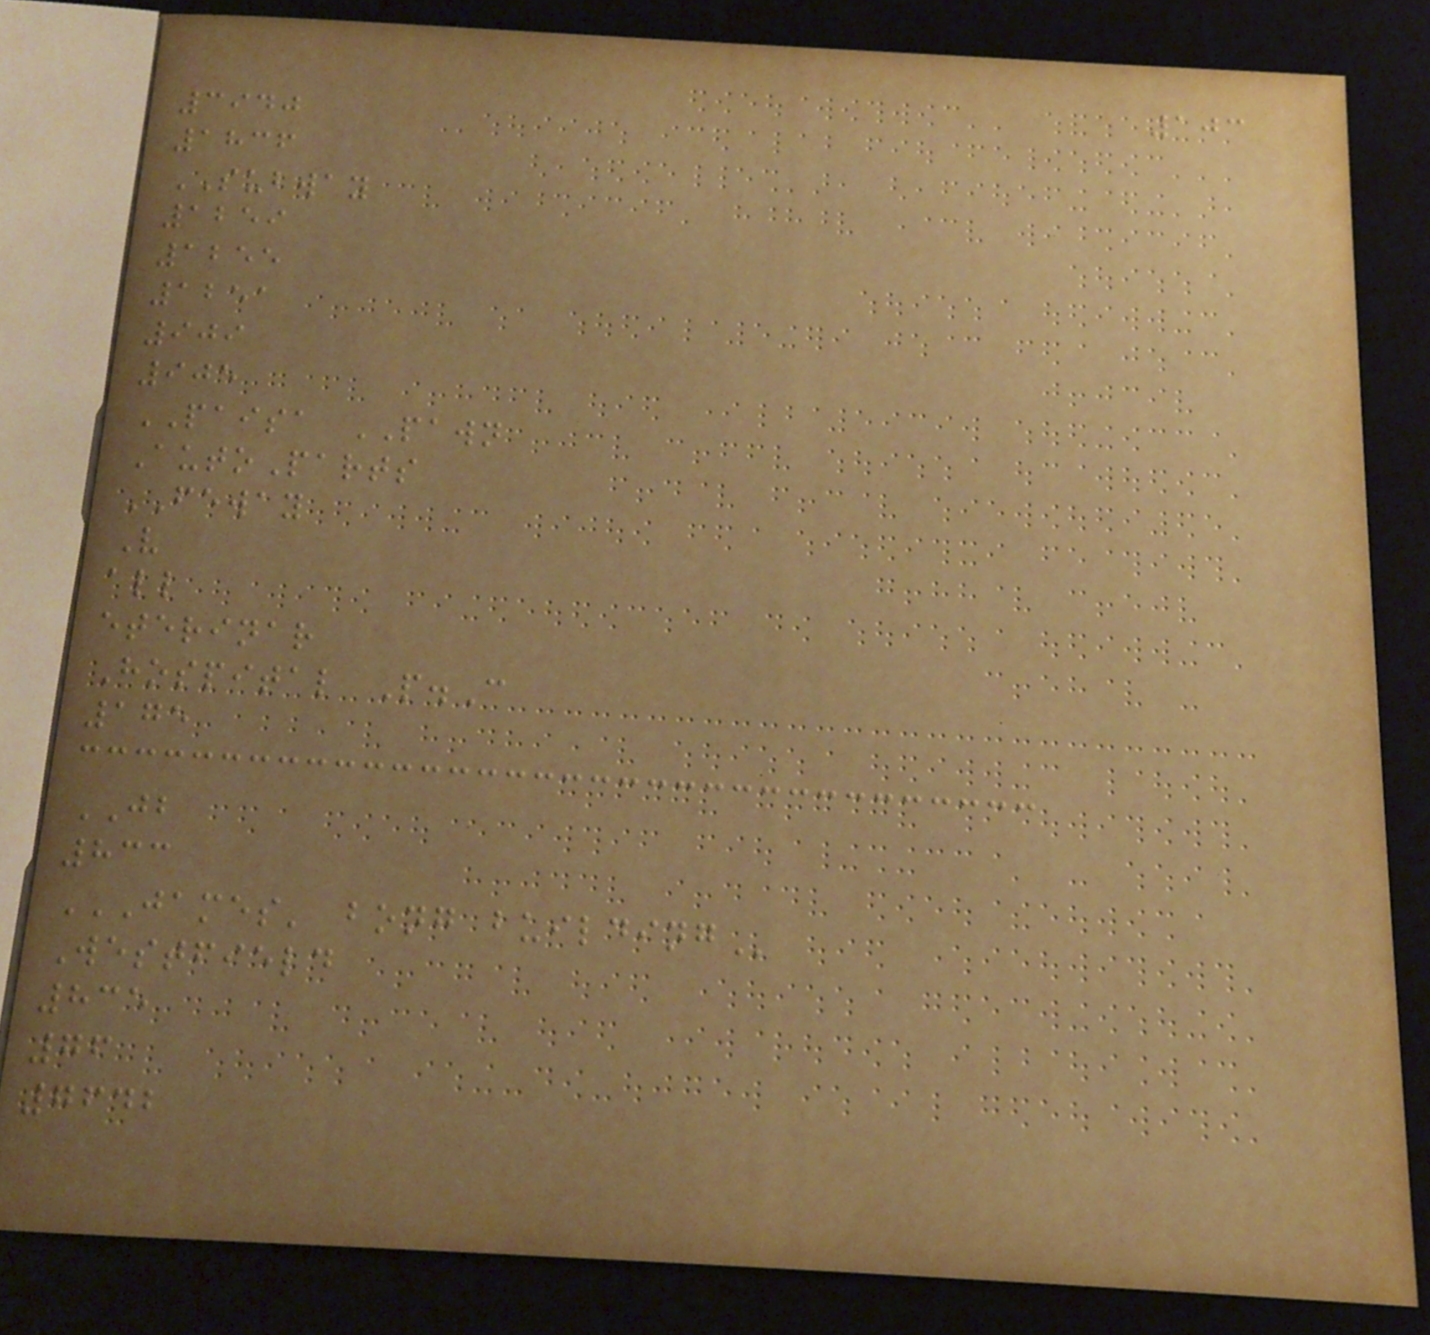103
3940
1836
SUBWAY
1259
1255
1251
909
905
PAISA PAWN
AutoParts
FEWAY
V
all
eterinar
Hospital P.C
175
JB
833
JAMES' BONG BUILDING
Westfield
835
76
7642
